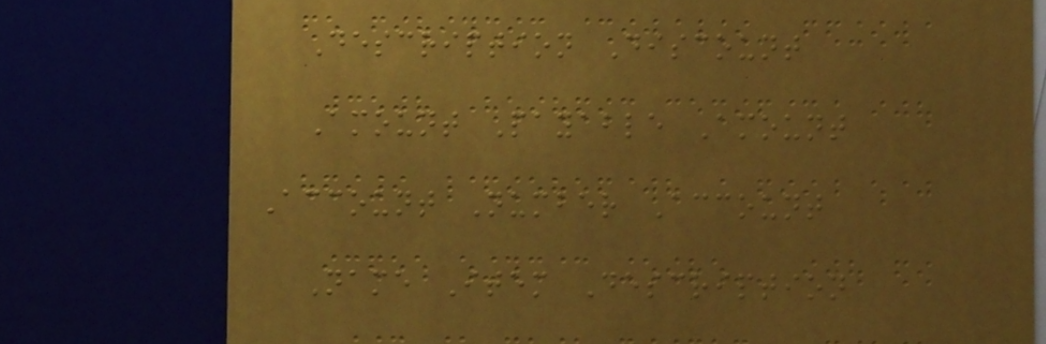Description Discount
Amount Payable Amount
Account Number Account
Name Item Description
